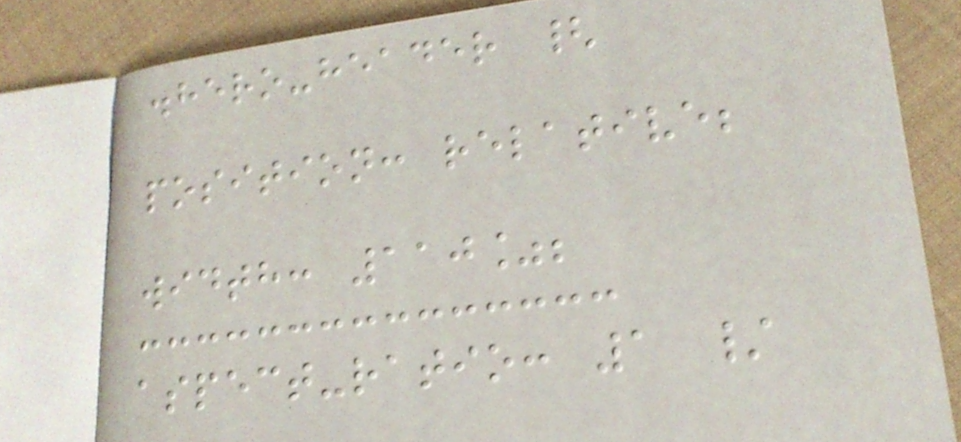.hero-header {
position: relative;
width: 110%;
aspect-ratio: 1 /
